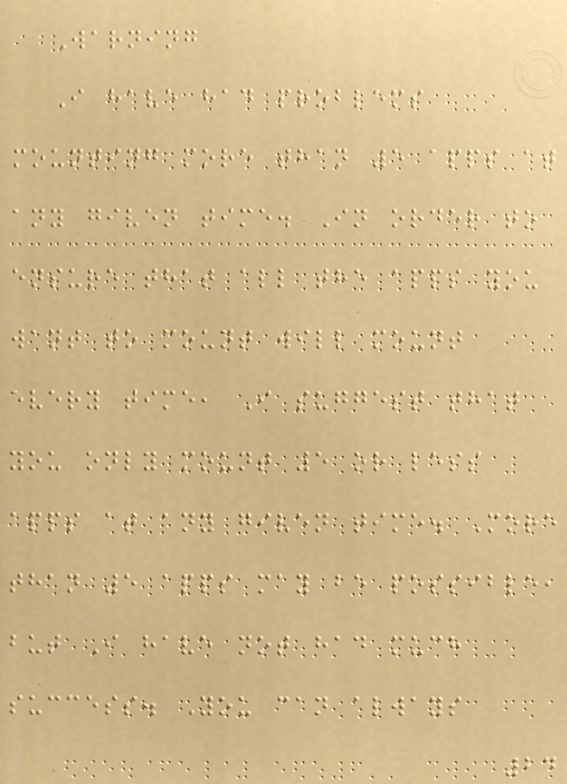Warning
I have had problems
mounting more than 5 apps at
any given time. In order to
ensure that all the apps you
want to mount will mount
every time, I suggest that
you only mount 5 or less
apps at any given time. More
than 5 apps may be possible,
but I have not had much
success. You can always
24
